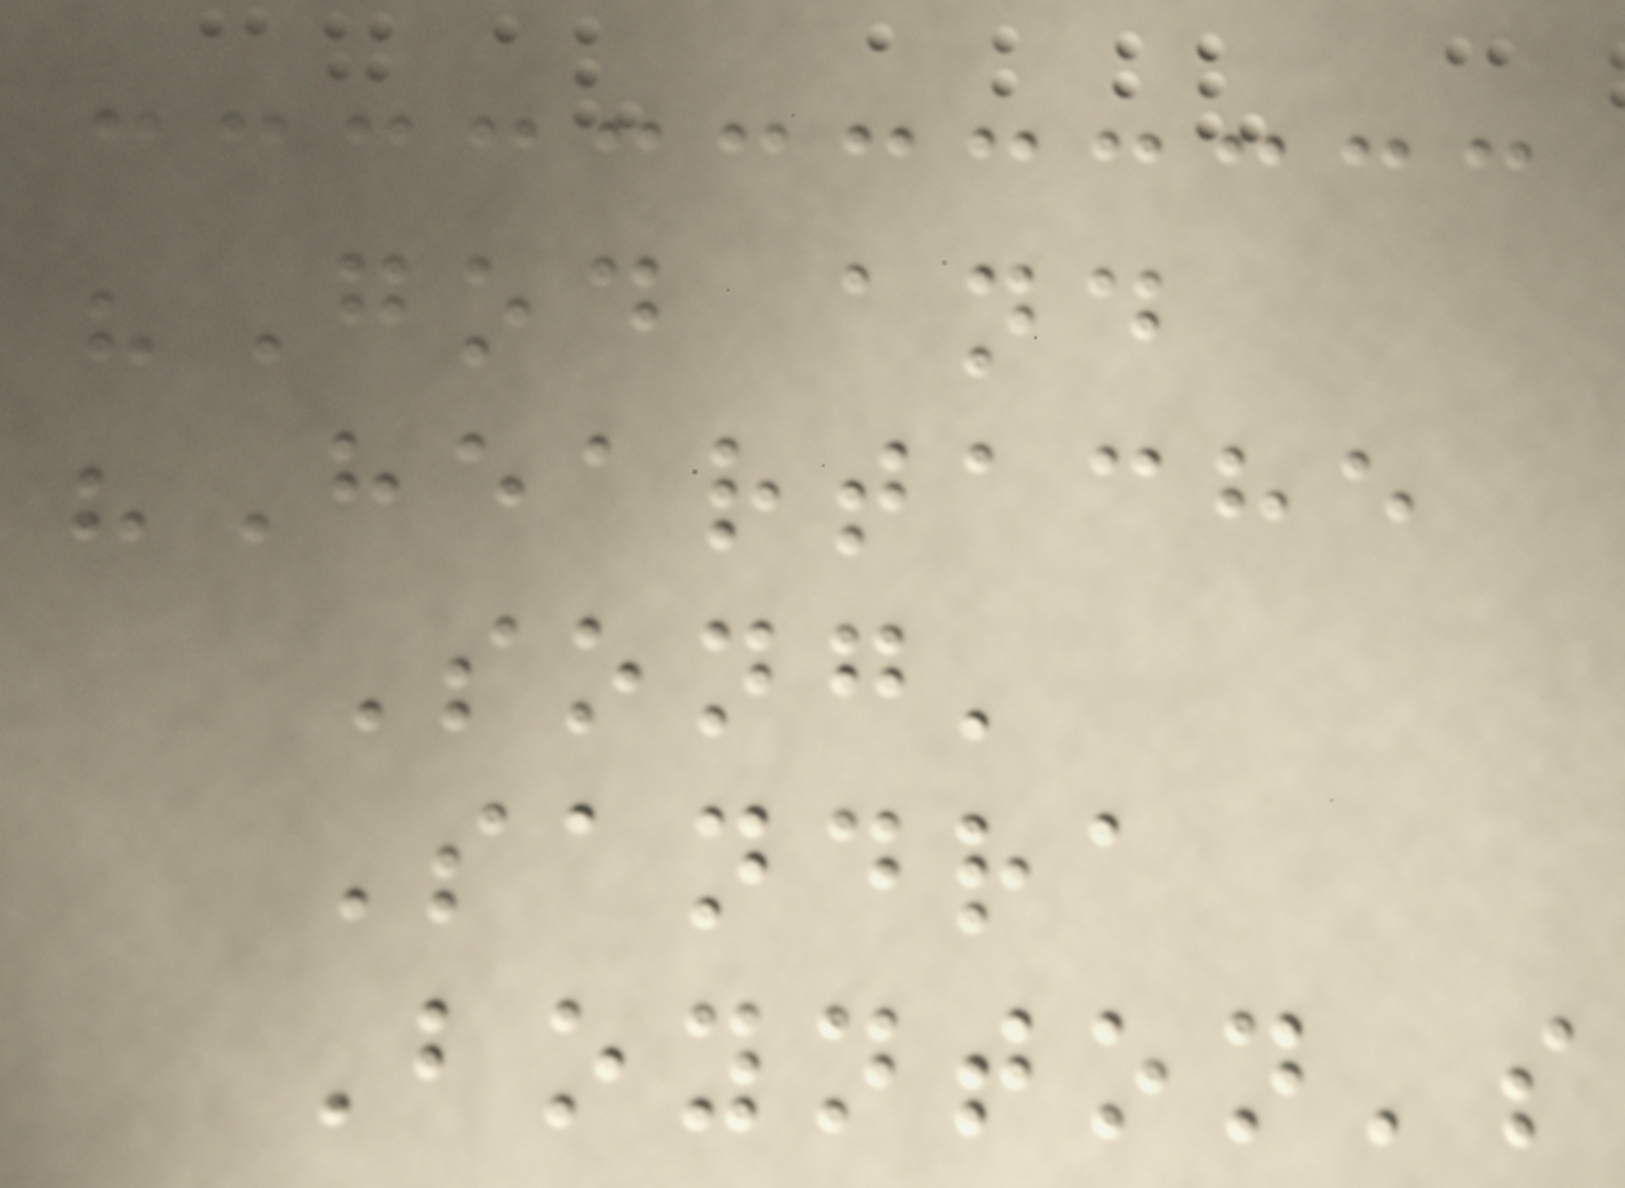"God and
"Heartache
Song'
Sandra
Boynton's
